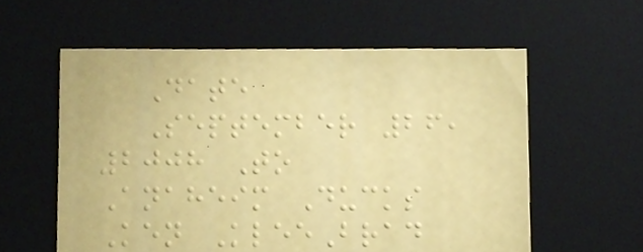Date
September 26,
2008 To
Anaheim Ducks
Ken KleeBrad
